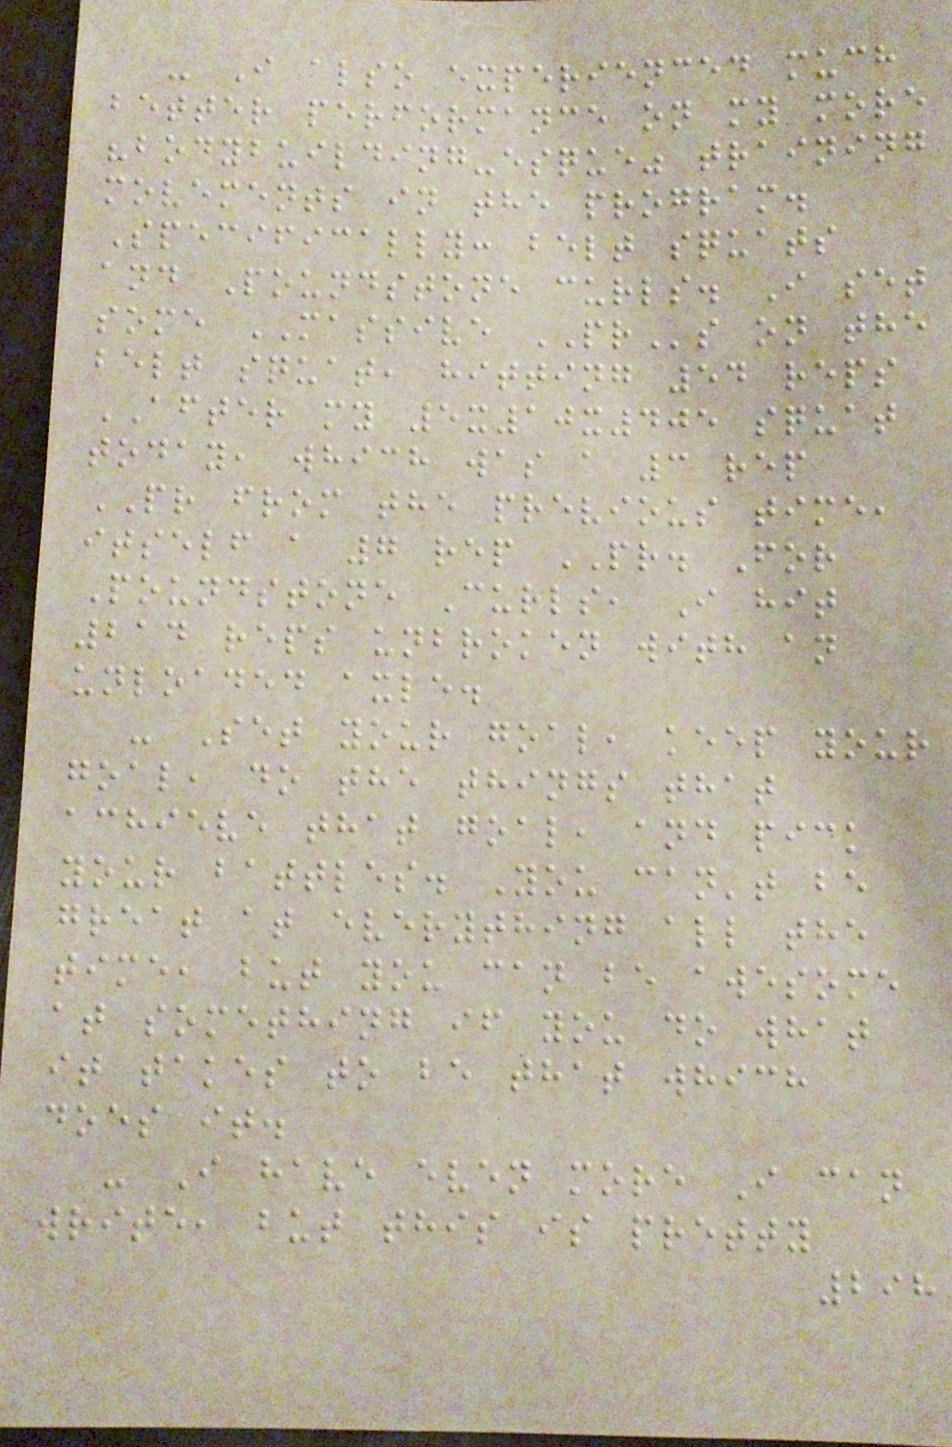- I also experienced much
better performance on my more
"bodybuilding-esque" training
movements in the program.
Specifically: belt squats
and Poundstone curls. I set
some MASSIVE PRs on the
belt squat, hitting 54 reps
AFTER my 5x10x405 squat
today, which was a 3 rep
PR from the previous time,
itself a 7 rep PR. For
Poundstone Curls, I hit
214 reps unbroken with an
unloaded axle.
- Set your goal, keep your
goal, do the things that
achieve that goal, and pick
your battles. You can't be
great at everything all the
time, but you can be awesome
at something if you do what
it takes to be that which
does it.
- I have even more I can
write, but this is pretty
298
